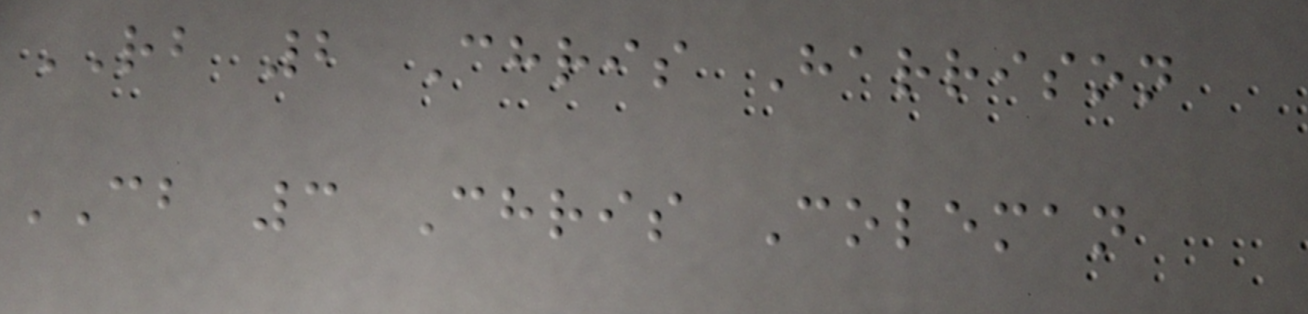RB 2 Chris Harrison
CB 3 Chris Coleman
